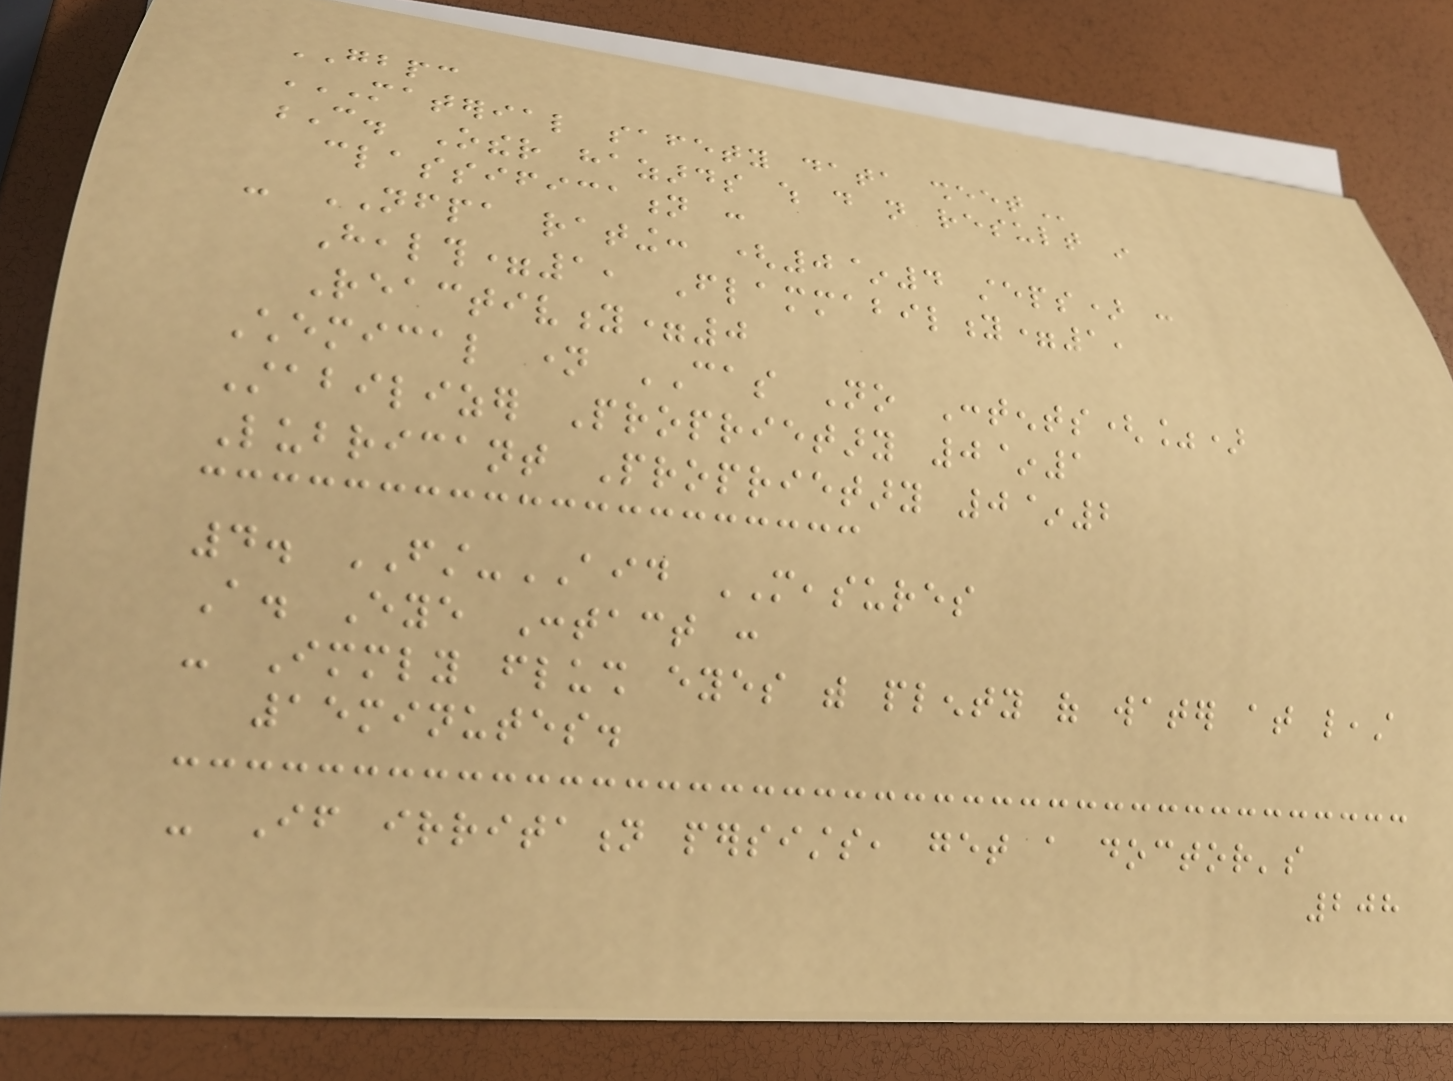GBPC
MATERIAL SAFETY DATA SHEET
C. Other hazards which do not result in
classification :
- NFPA rating: (0~4 steps) :
Health=1, Flammability=1,
Reactivity=0
Chemical name CAS No Contents(%)
Stabilizer Proprietary 0~1
Lubricant Proprietary 0~2
4. FIRST-AID MEASURES
A. Eye Contact :
- Immediately flush eyes with plenty of water at least
15minutes.
- If irritation persists, get a doctor's
208
